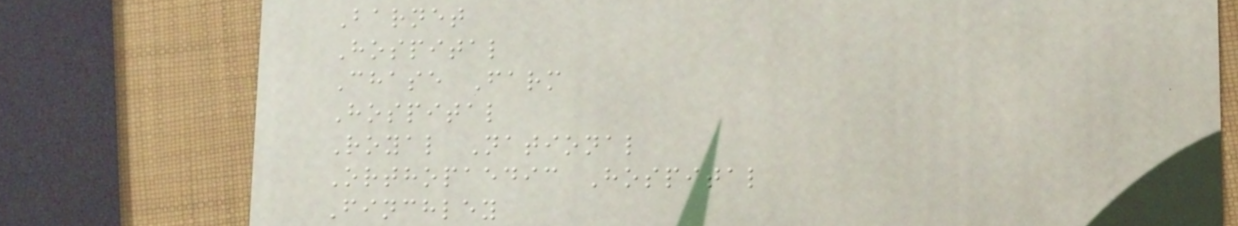Barnet
Hospital
Chase Farm
Hospital
Royal National
Orthopaedic Hospital
Finchley
